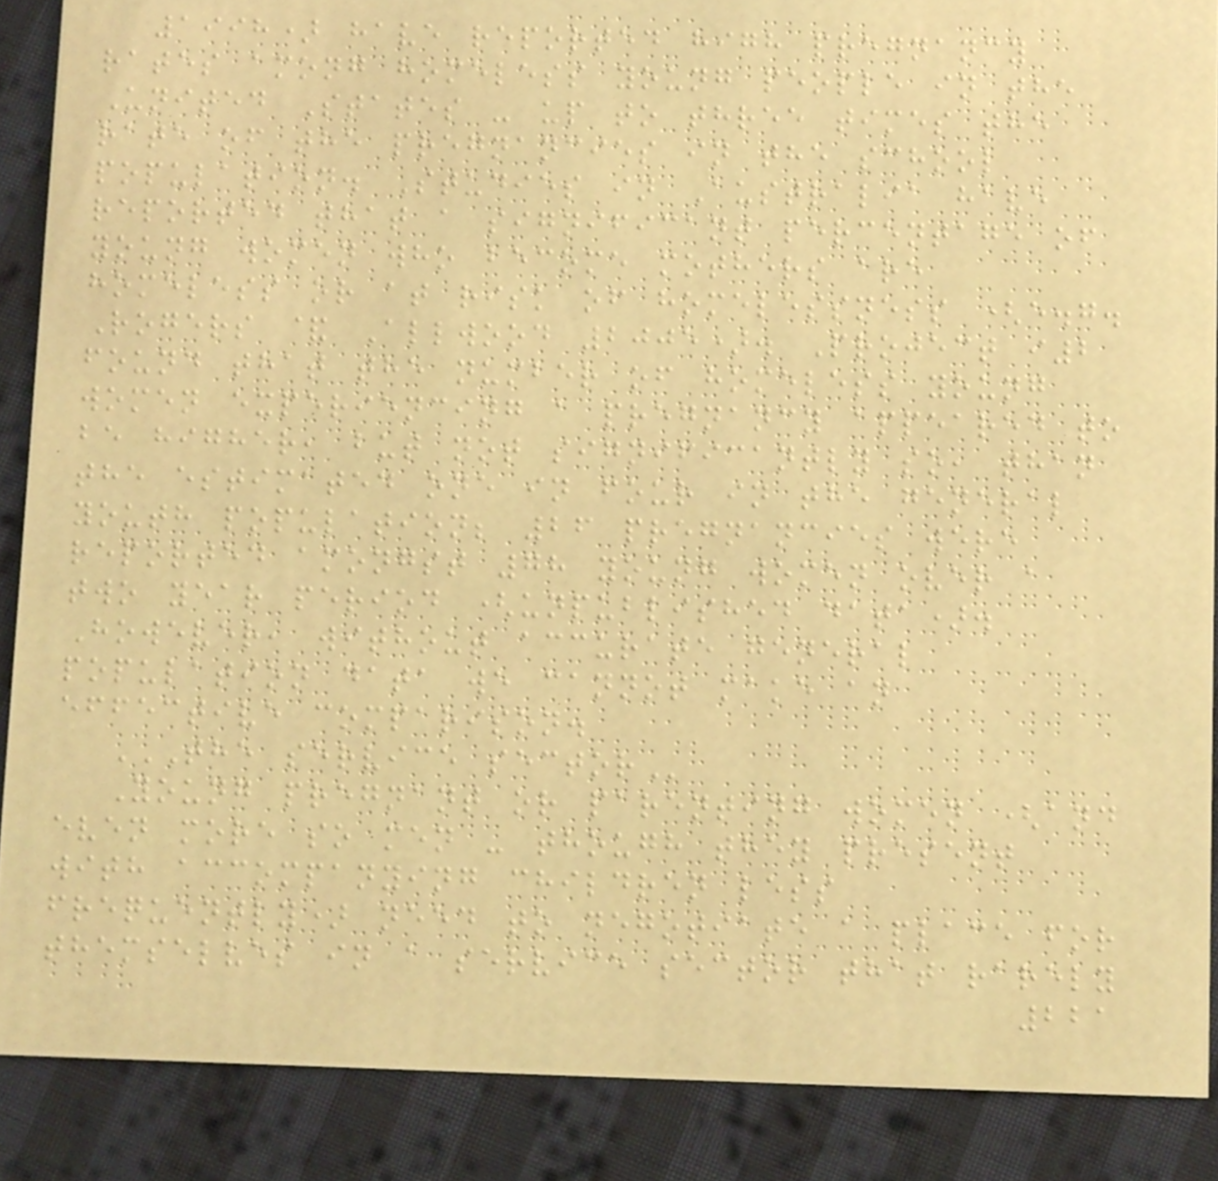1998) have reported high pregnancy
rates among homeless young people in the
United States - up to three times the
rate of the pregnancies in the school
population. Studies in Australia have
reported that a significant percentage of
young women who become mothers are
homeless or at risk of homelessness (e.g.
Rogers & Allwood 2005). Project i2
found that the number of homeless young
women experiencing a pregnancy appeared to
be higher, but not significantly so, than
the estimated one in four in the general
youth population; 26 pregnancies were
reported amongst 78 young women over a
two year period (unpublished data).
However, without accurate general
population data we cannot make an
effective comparison.
THE SERVICE SECTOR
Young pregnant or parenting women (and
even more so men - though they present
with accompanying children less
frequently) need to negotiate a place for
themselves in a service sector that rarely
221
